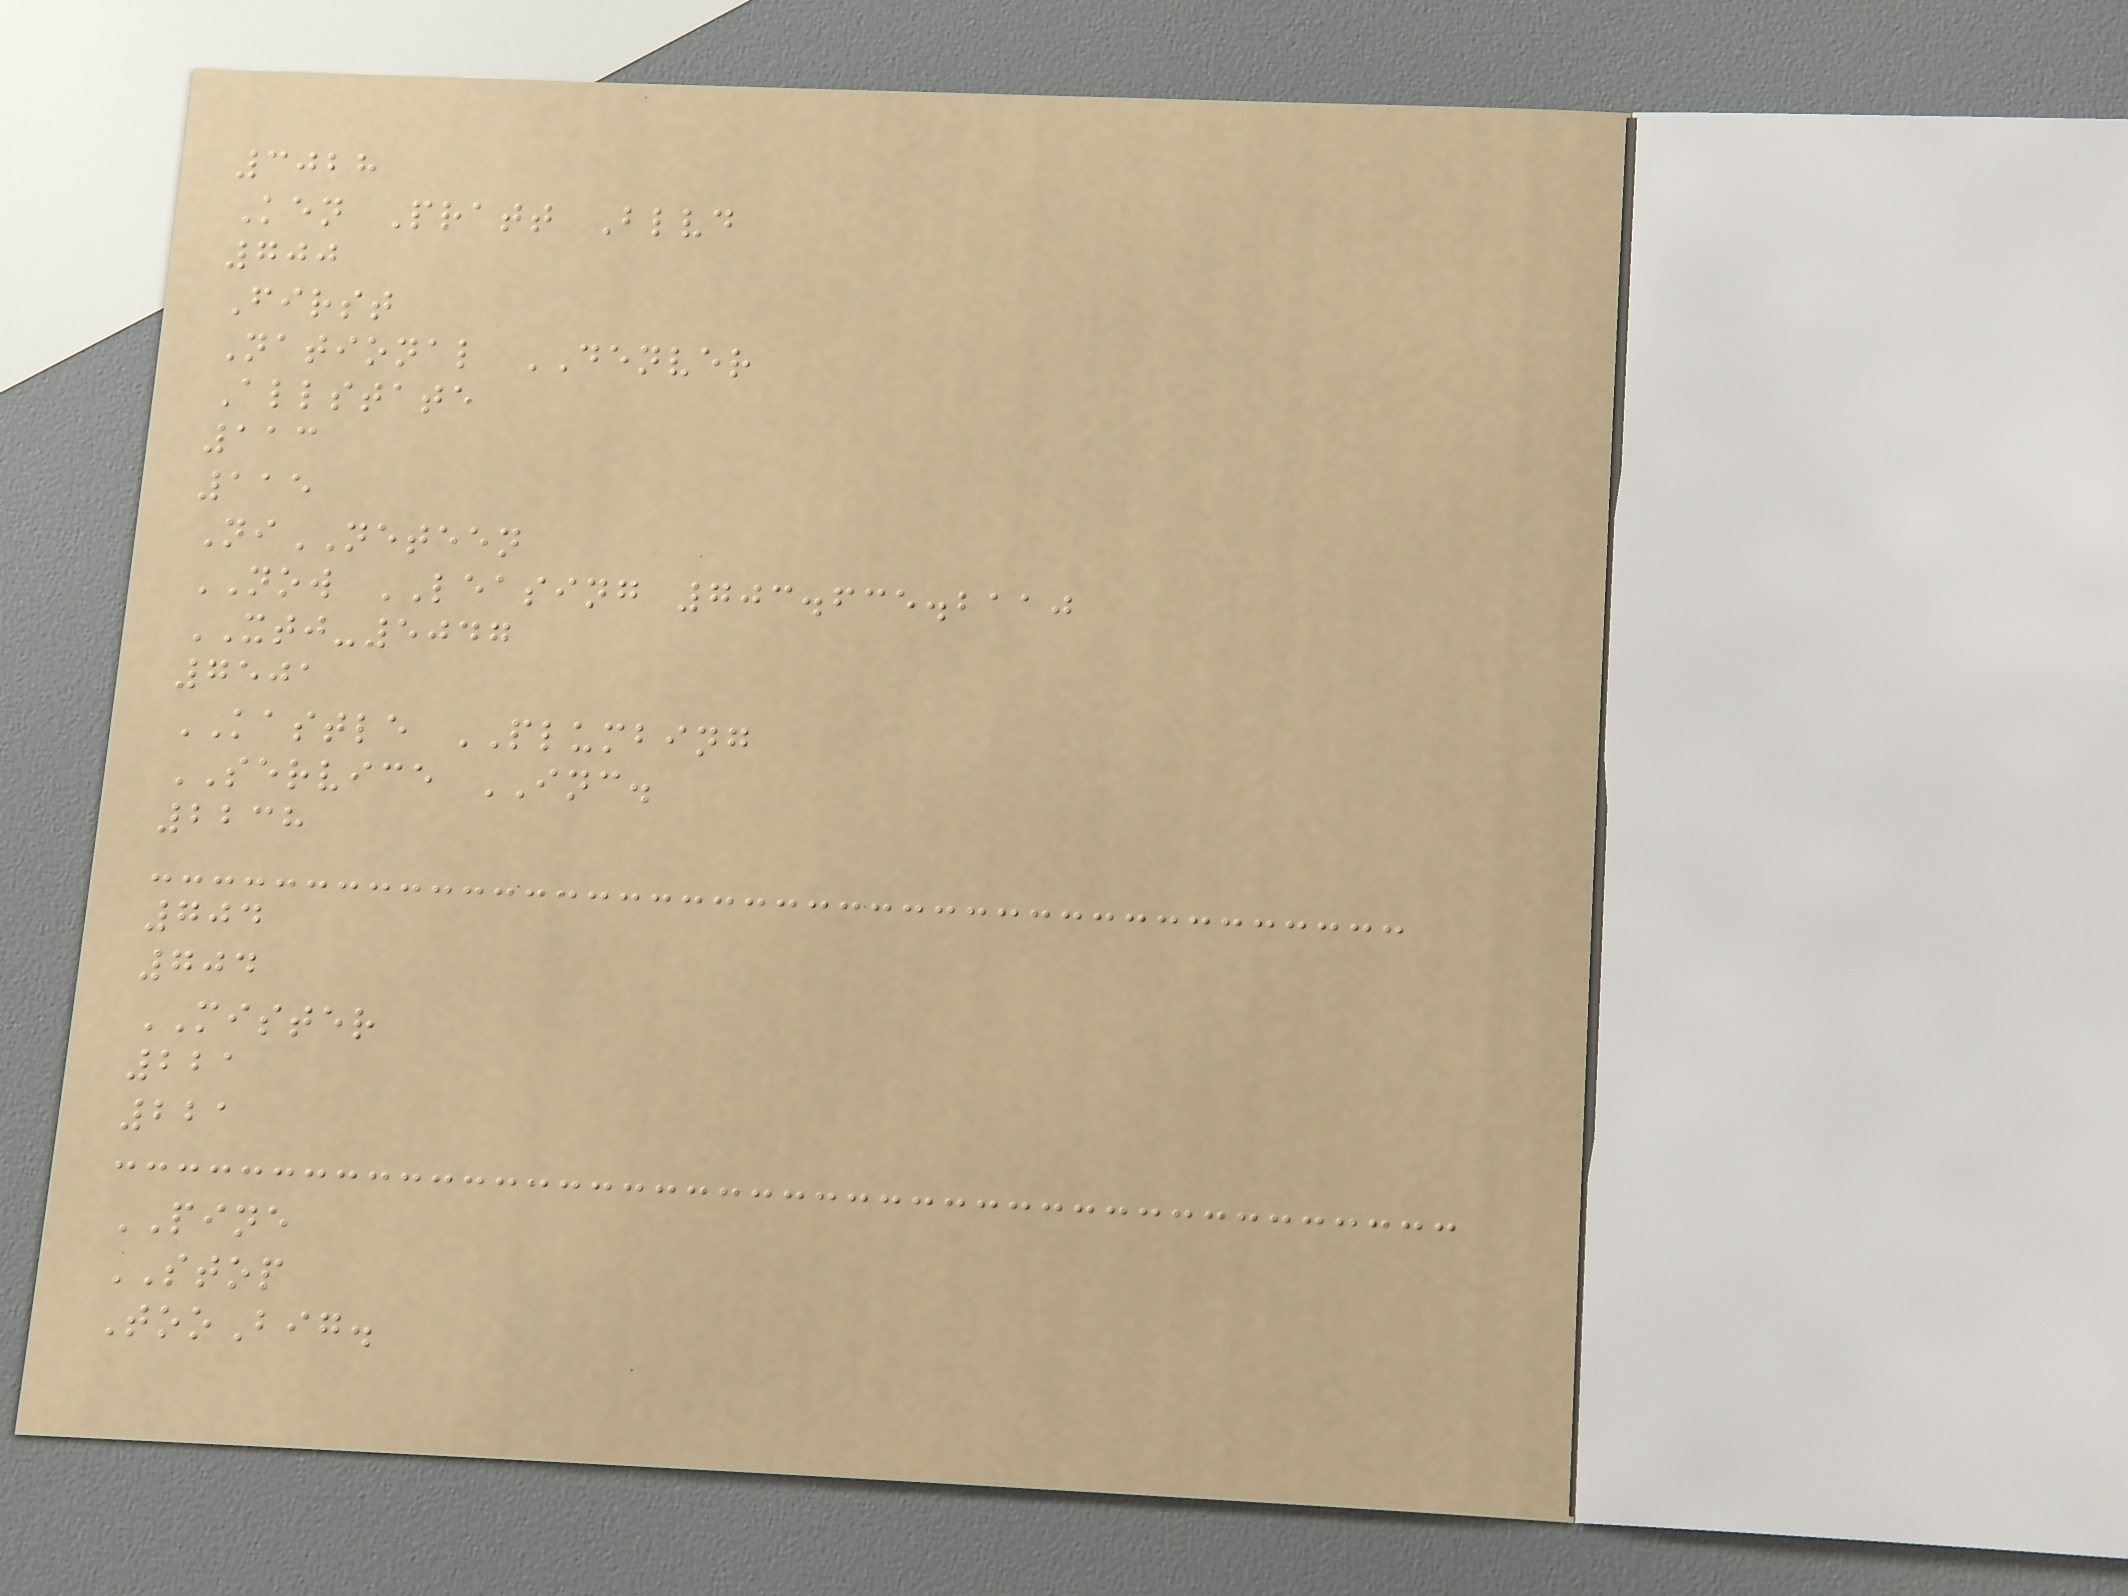3028
Ken Pratt Blvd
700
First
National DENVER
Allstate
113
115
NiNETEEN
NOW LEASING 703.635.2110
XTJ-5047
7501
KASTLE PLUMBING
SERVICE INC.
2238
704
704
MISTER
221
221
PINE
STOP
TooBig.
